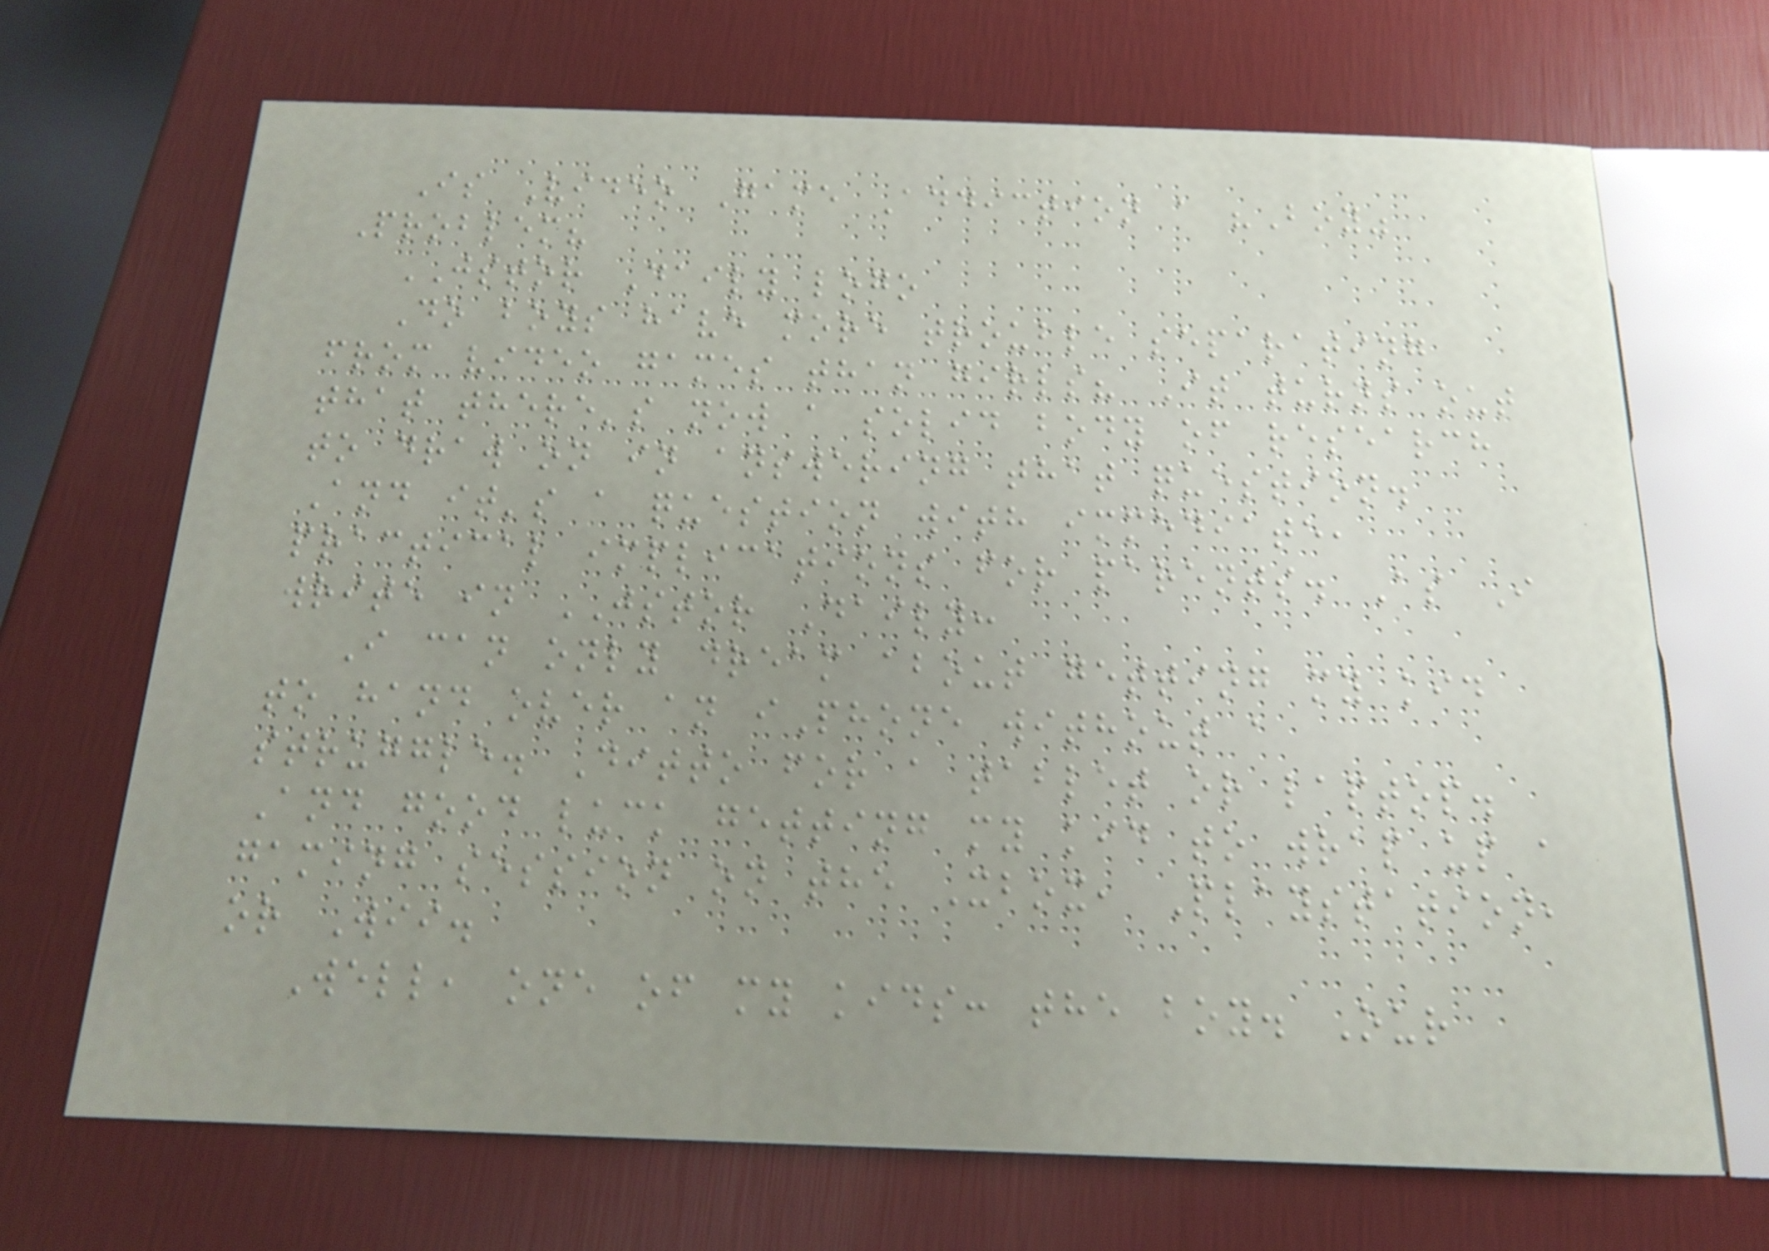Is Video Game Addiction a "Boy"
Problem?
JSTOR Daily logo
Do boys have more trouble separating
from video games than girls? It turns out
that there's now a solid body of research
to draw on in answering that question.
And it's a question with immediate,
practical implications for parents. As I
write in JSTOR Daily:
I can only dream about getting my kid
to hand over an iPhone without a
struggle. Ditto for a tablet or laptop.
And good luck getting my kid to wrap up a
gaming session on the Xbox, Playstation,
or Wii.
Well, one of my kids: the boy. Our
